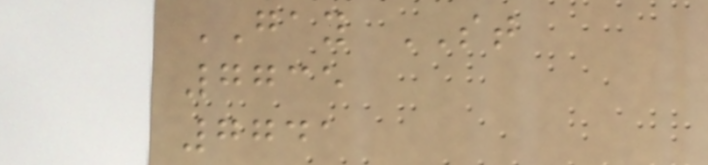GAY ST
7735
7741
